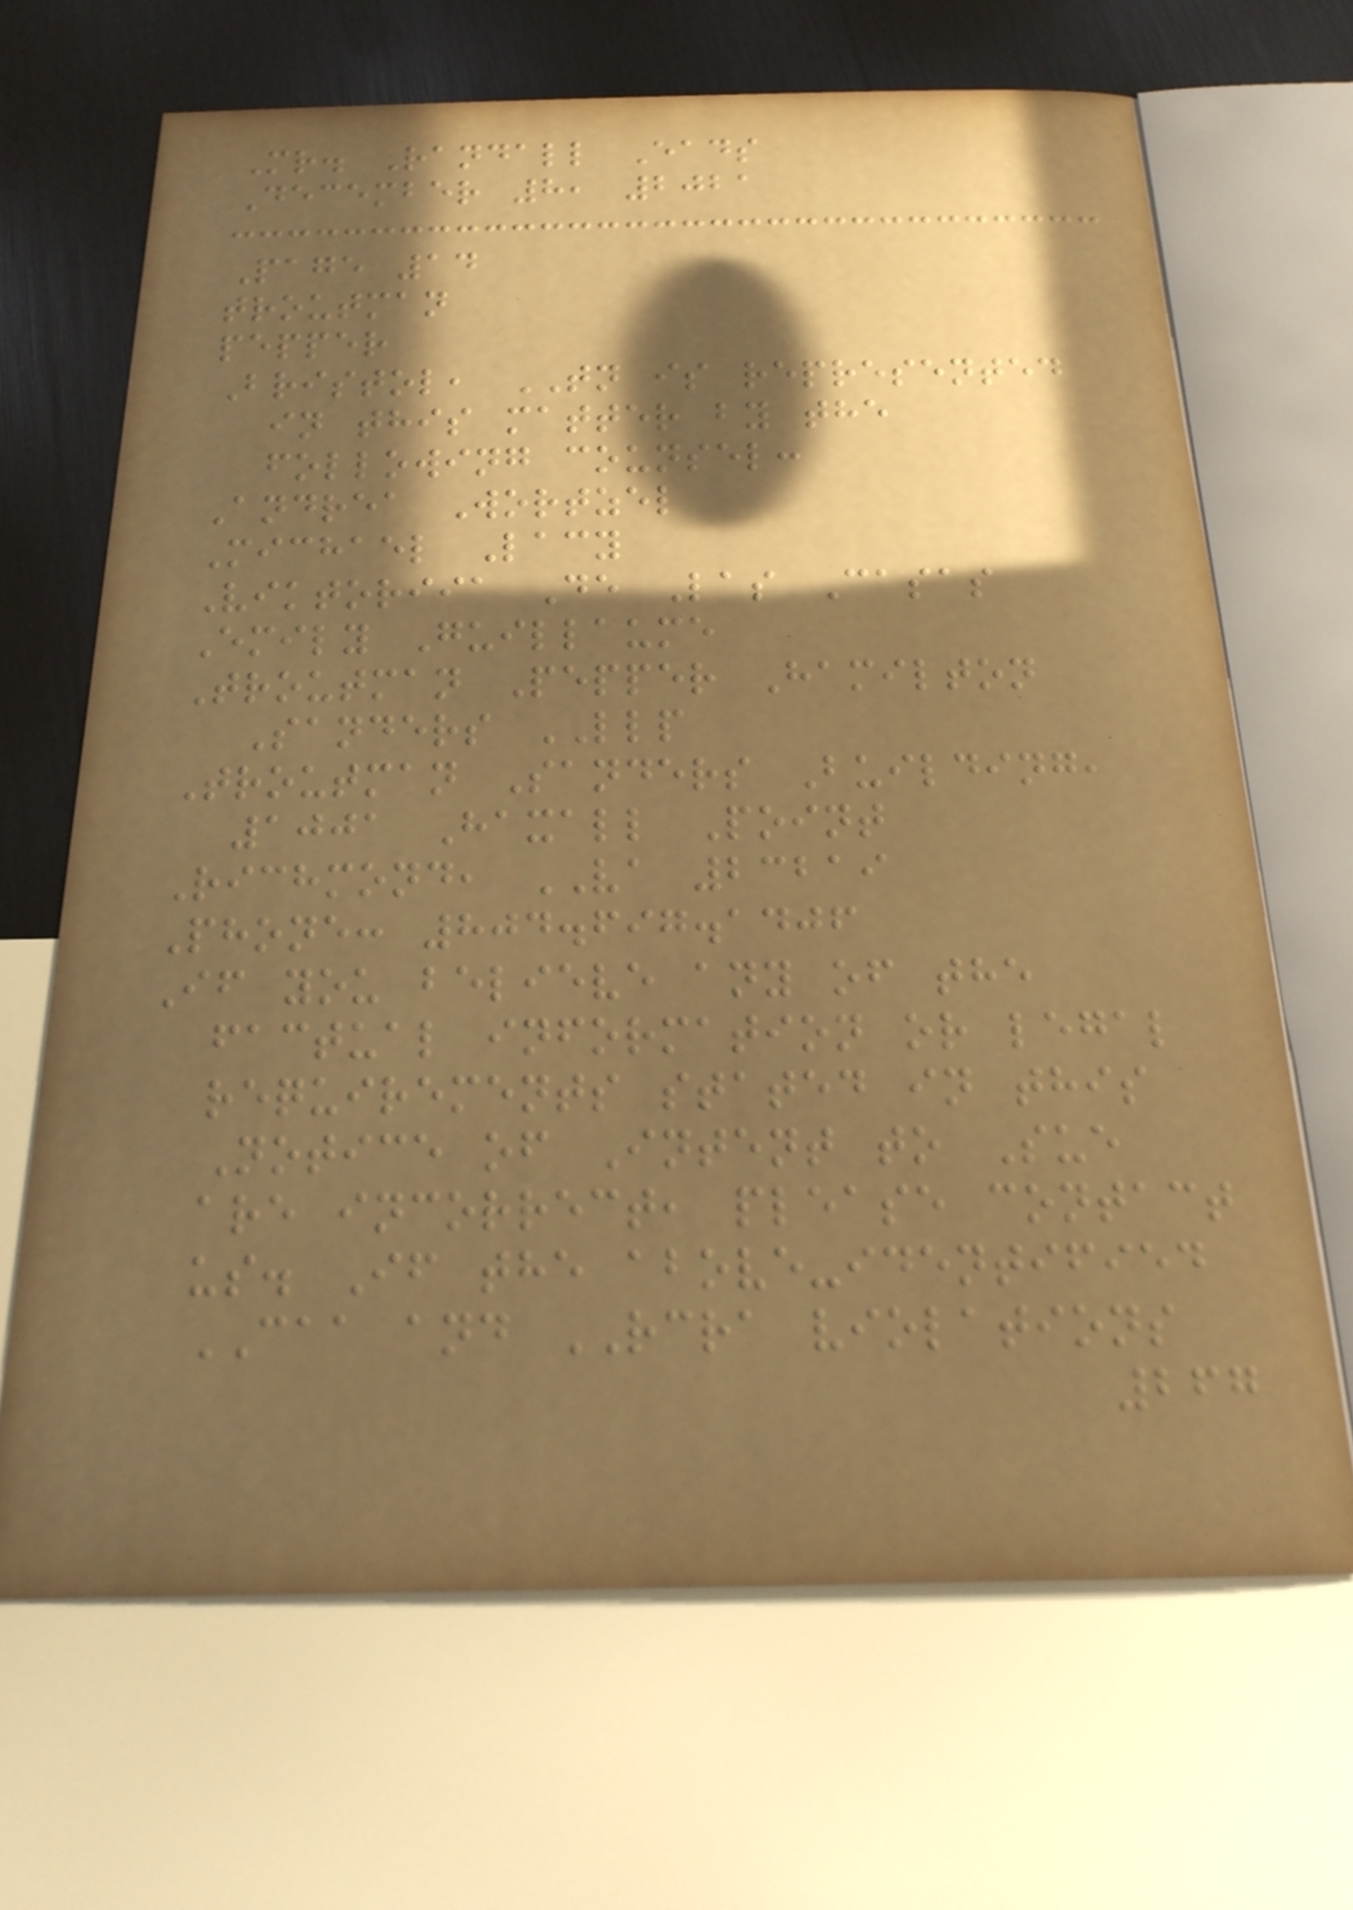Mr. Randall Eads
December 8, 2021
Page 14
troutman
pepper
Bristol, TN is represented
in this matter by the
following counsel:
Andrea Wortzel
Michael Lacy
Viktoriia De Las Casas
Emily Guillaume
Troutman Pepper Hamilton
Sanders LLP
Troutman Sanders Building,
1001 Haxall Point
Richmond, VA 23219
Phone: 804.697.1406
If you believe any of the
factual information or legal
requirements stated in this
Notice of Intent to Sue
are incorrect, please contact
us. If the above-identified
CAA and RCRA violations
267
